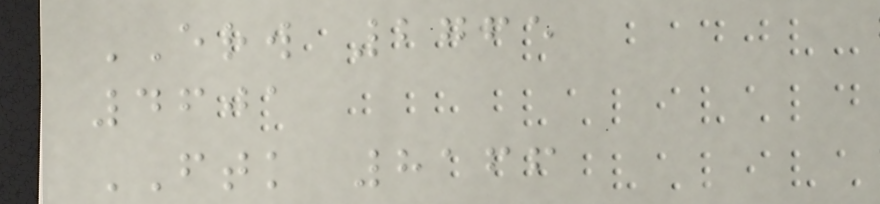ERW 2765
4601
FTK 8166
